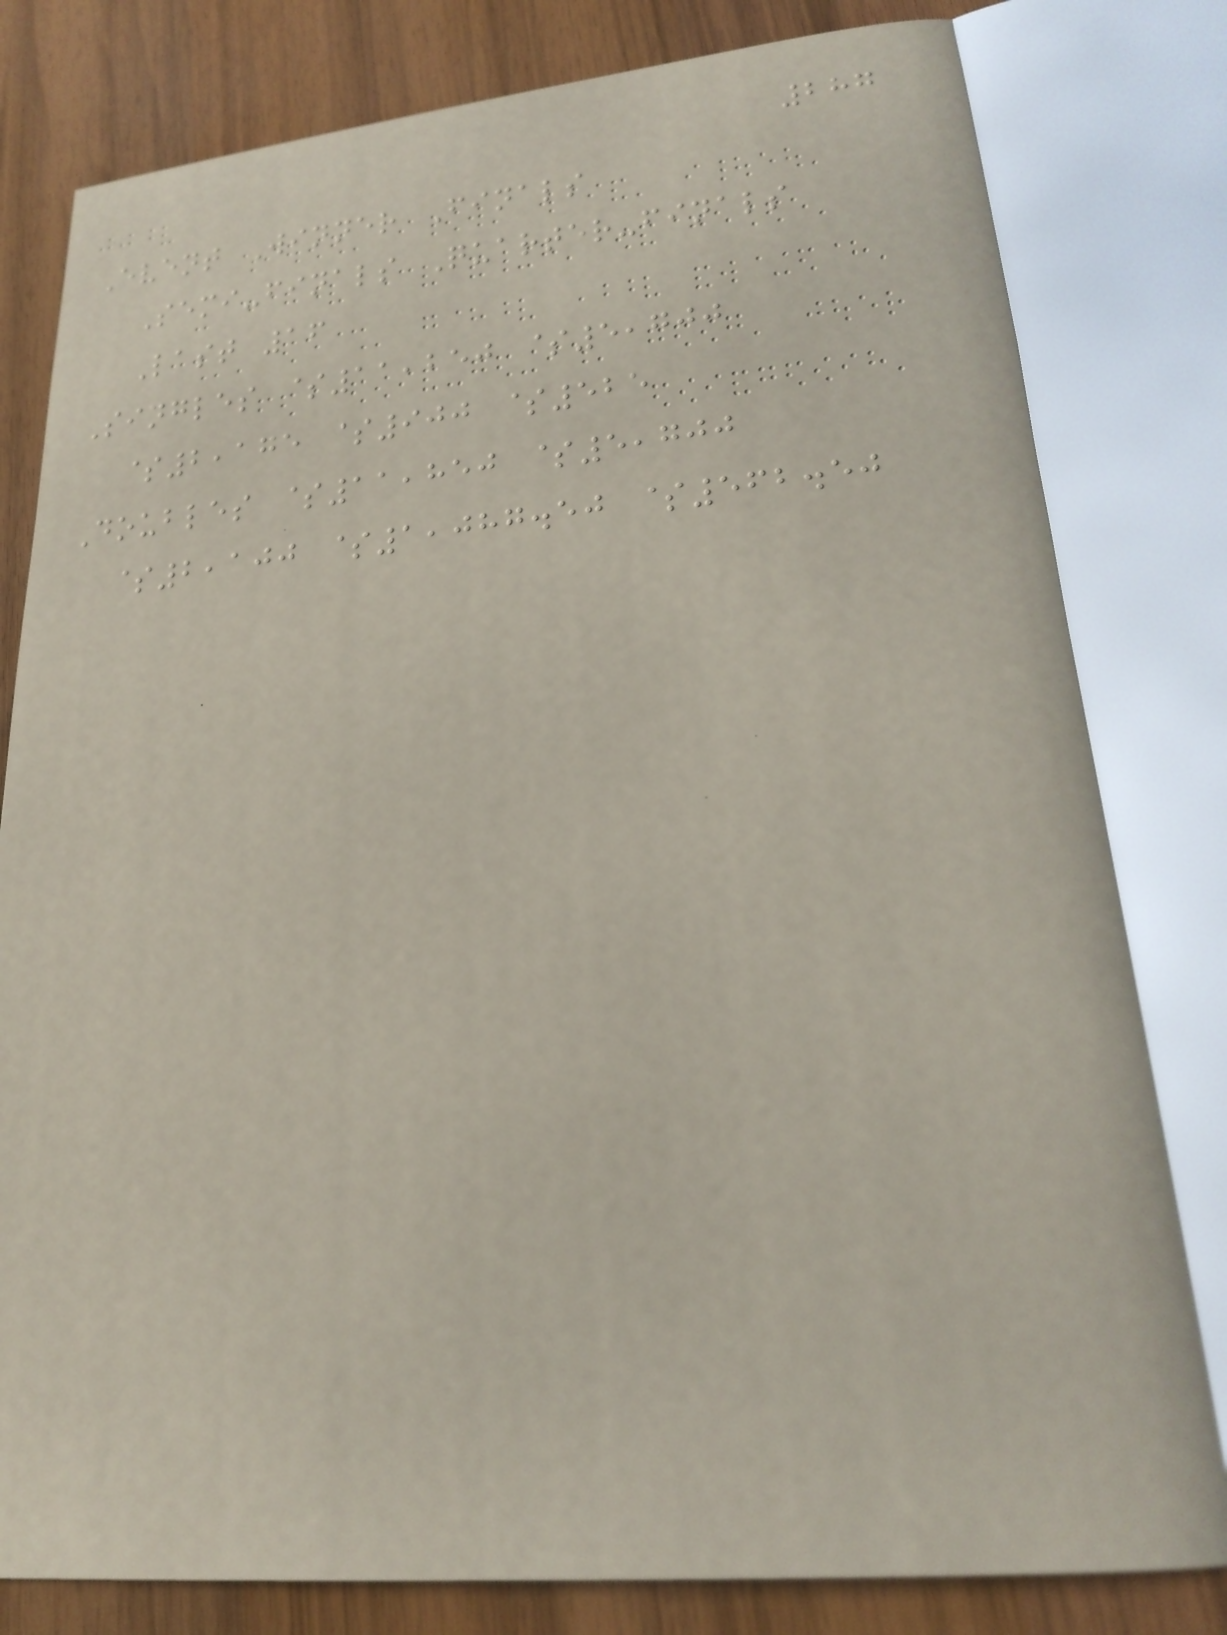287
Event Winner Finals
Semi-finals Quarter-finals
Last 16
Singles $11,250 $5,700
$2,175 $900 $525
Doubles $11,850 $5,700
$2,100 $1,087.50 $562.50
